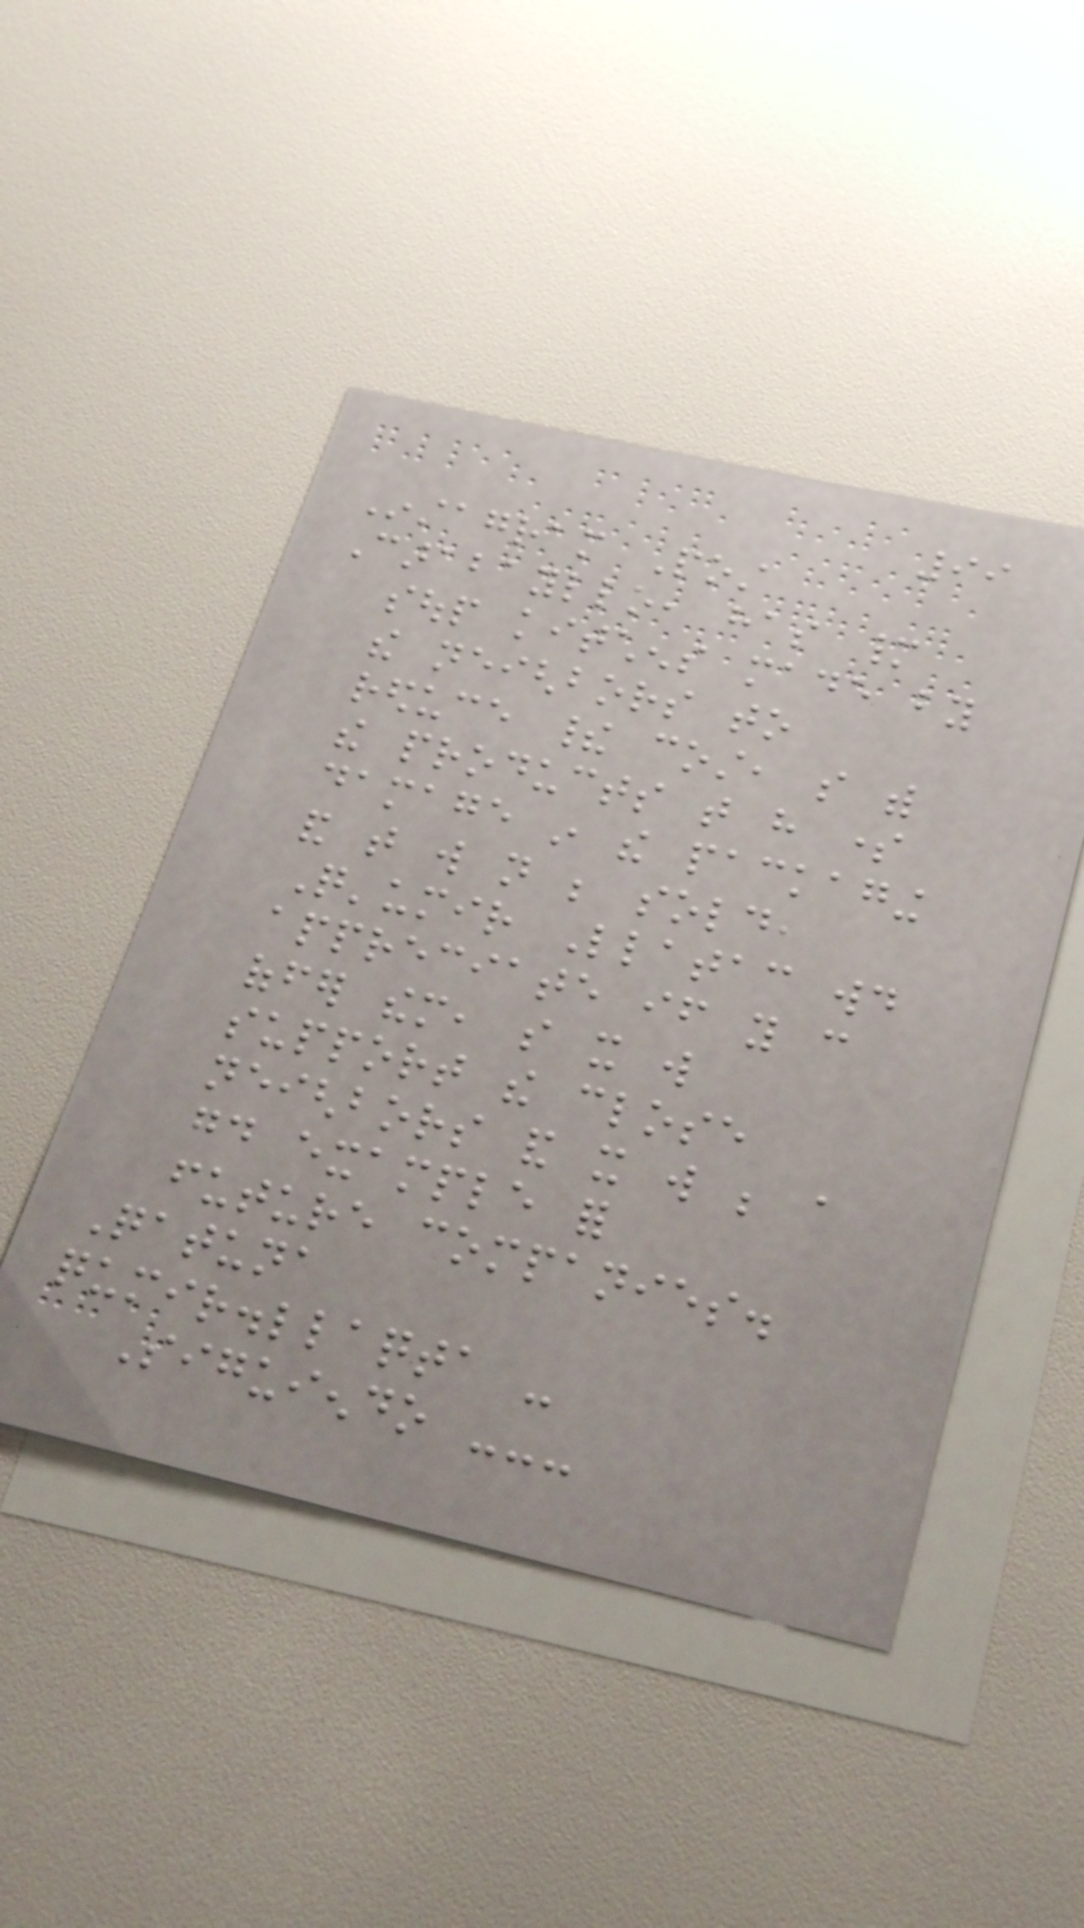99
Instagram Post
Carabayllo, has many
soup kitchens made by
the neighbors to
reduce their cost, so with
the products that have some
damage in the packaging
and that will not be sold,
Q'umir Llatac would
appreciate if you can
offer them, so it will
support the close
neighbors and it will be a
good example for
future companies.
Qatuna
qumir.llaqta -
Siguiendo ---
